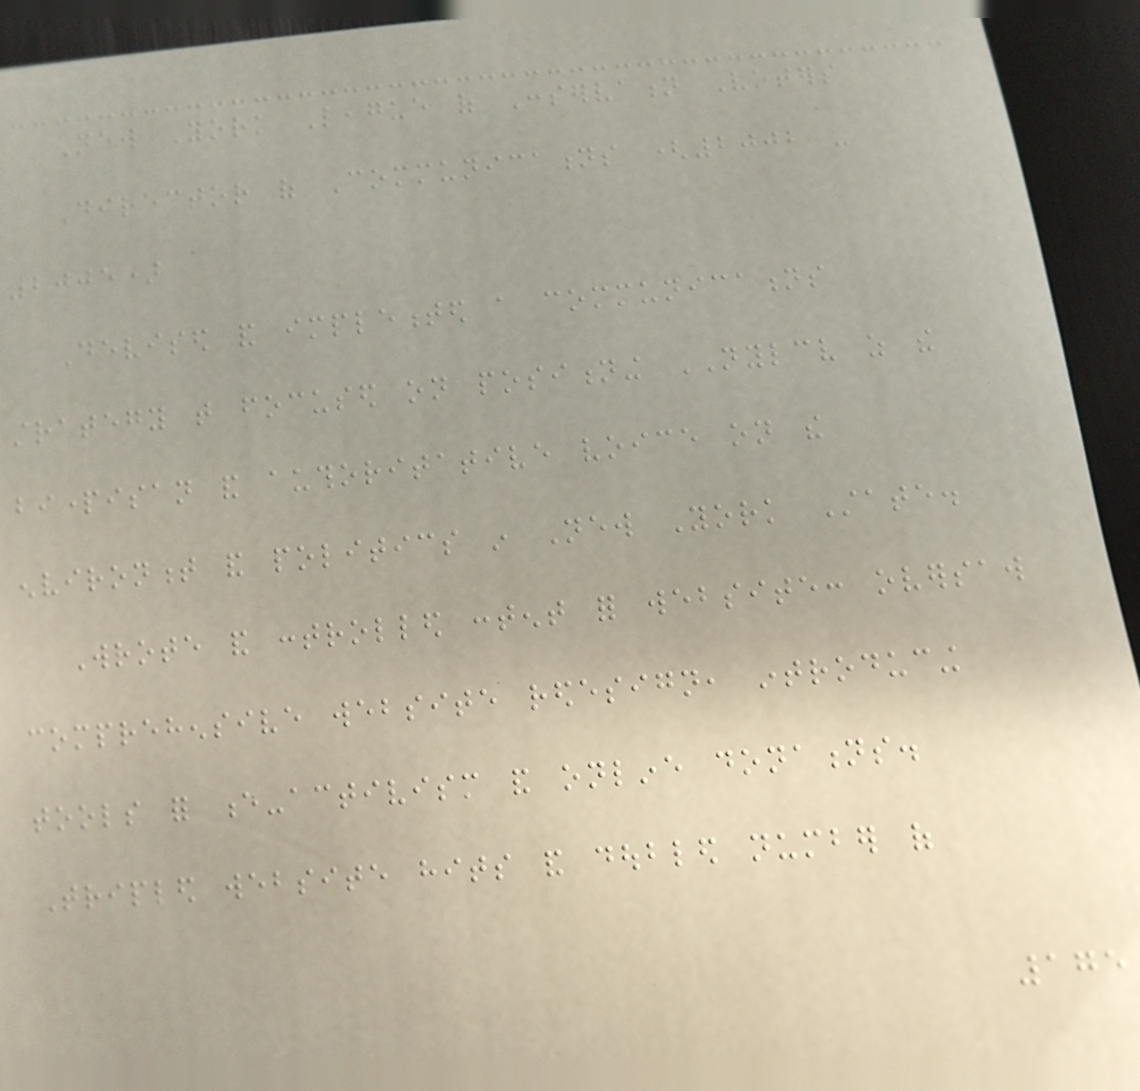New York League of Conservation Voters
Director of Communications (2002 -
2005)
Devised and implemented a communications
strategy that focused on positioning NYLCV as the
bipartisan and authoritative voice on the
environment and politics in New York State.
Wrote and controlled content for website: oversaw
comprehensive website redesign, introducing
tools for e-activism and online donations.
Tripled website hits and doubled number of
175
